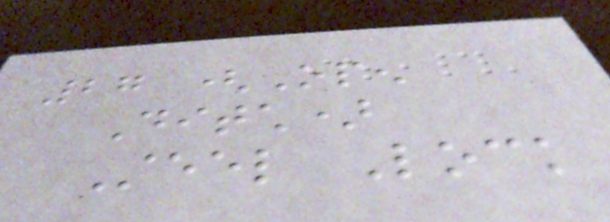27 (Open
Ditch)
Steel Lock
